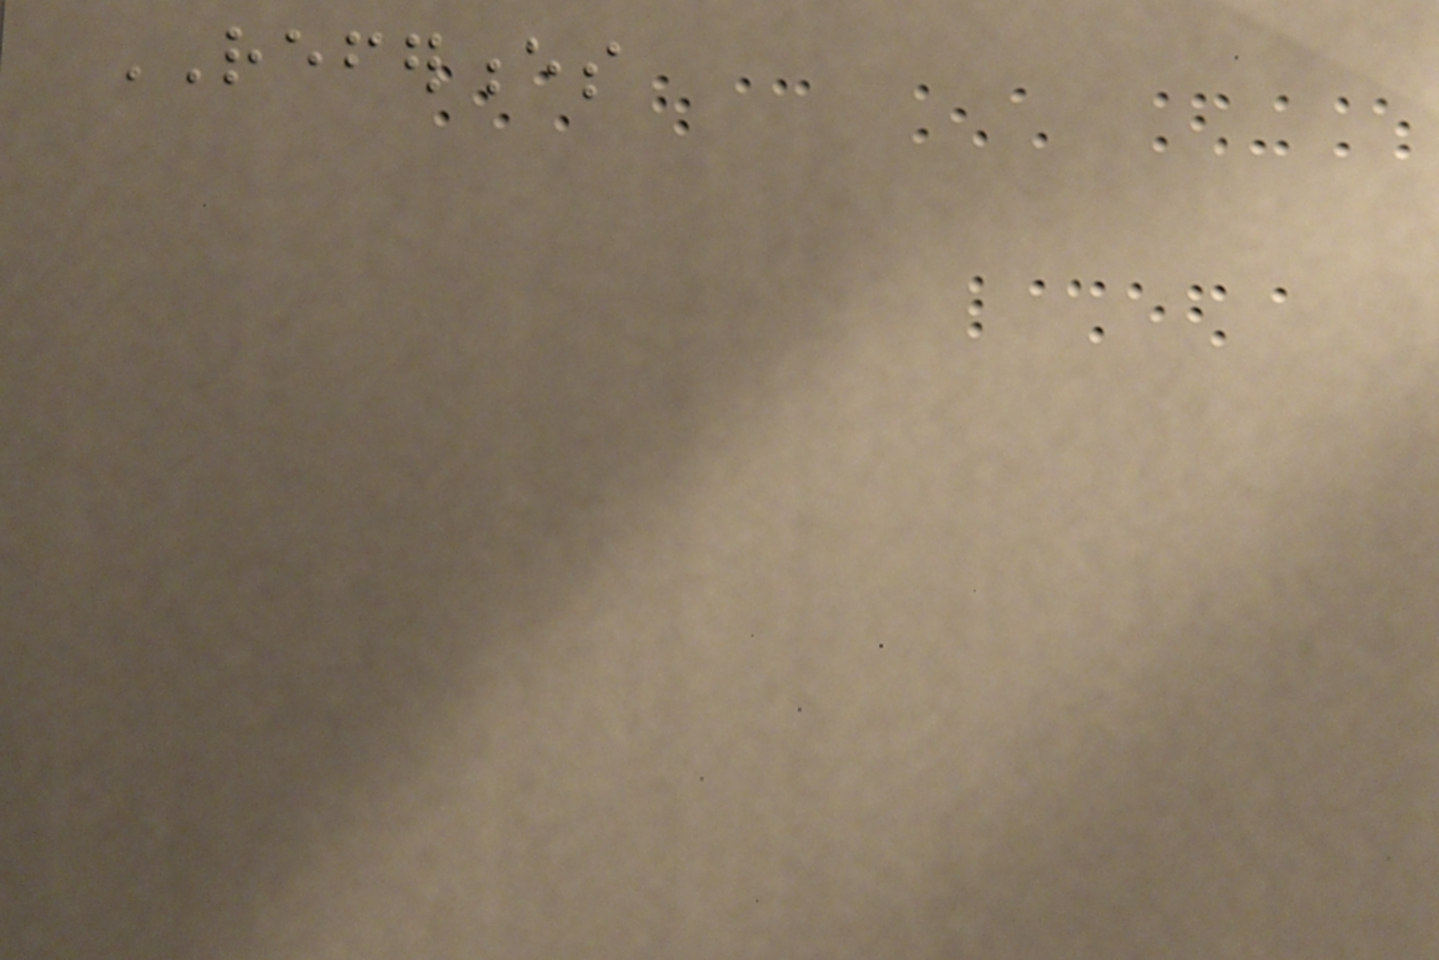REFERENCES
